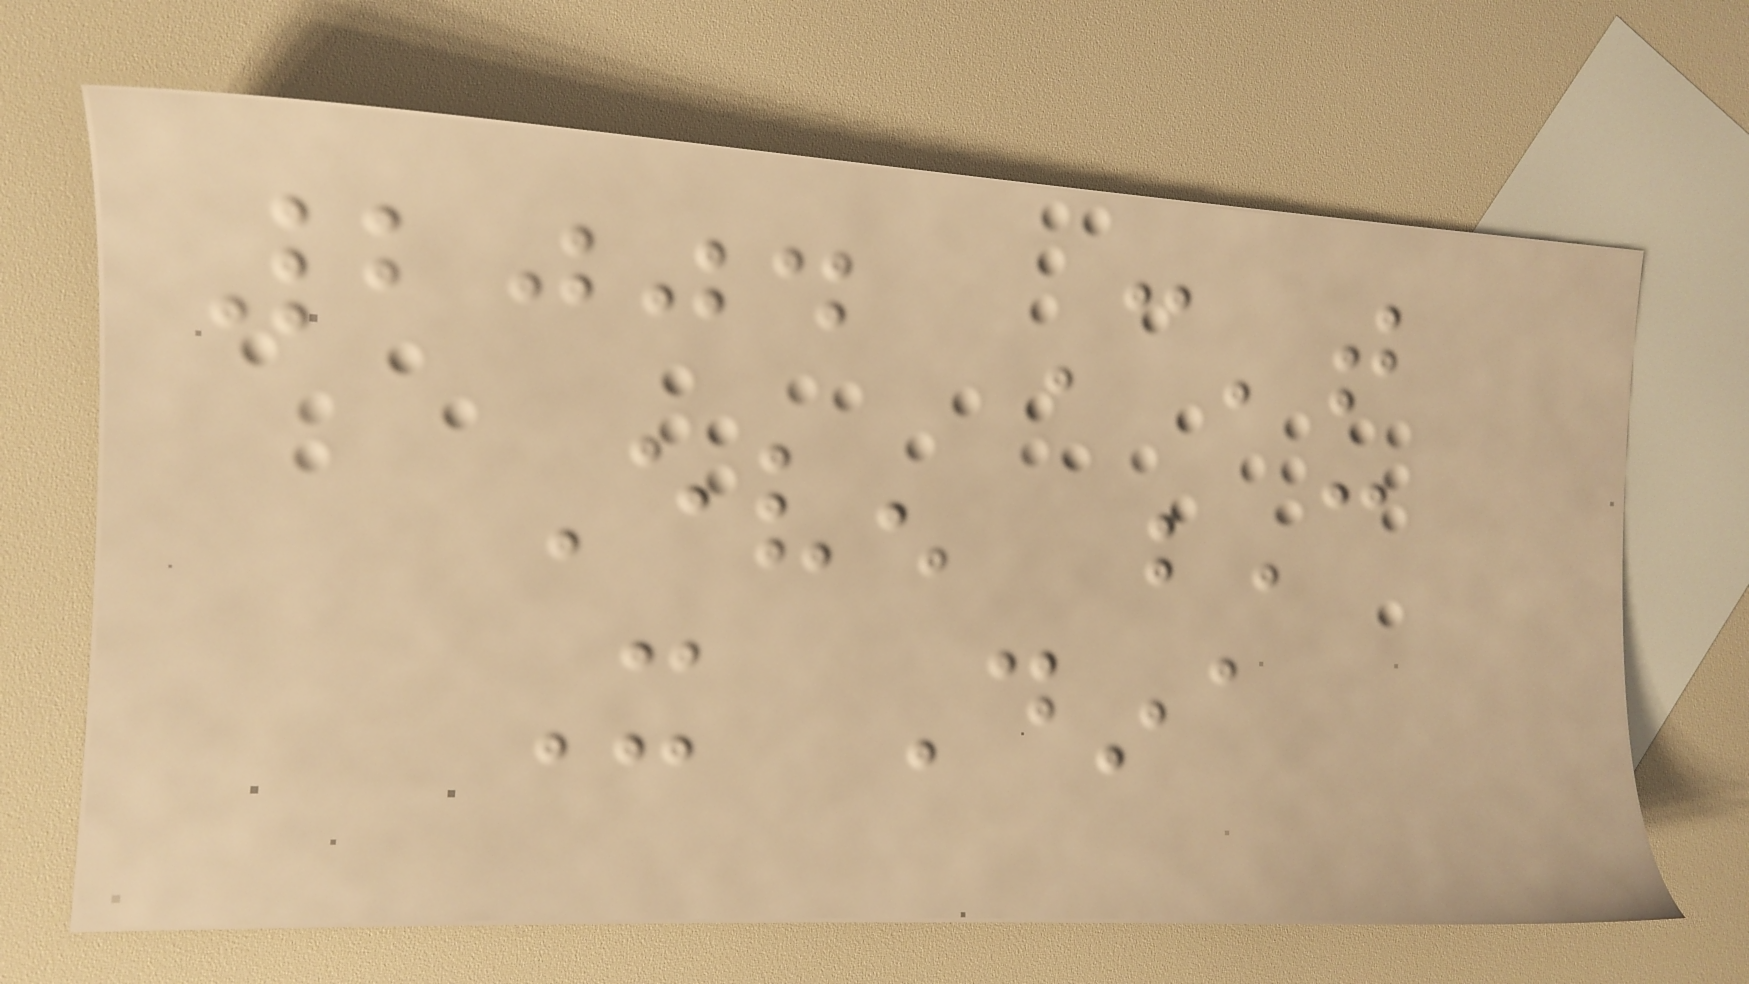2004 Can't
Even C
It Dina
